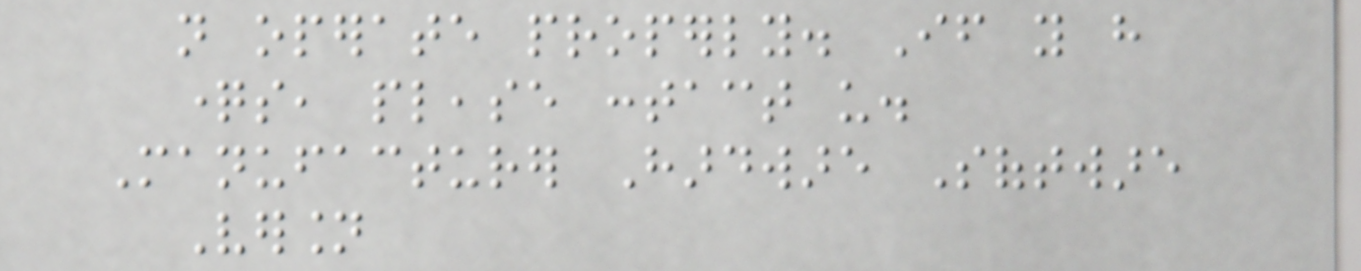not operate properly. If you have
questions, please contact us.
Manufacturer Hardware Software
Version
